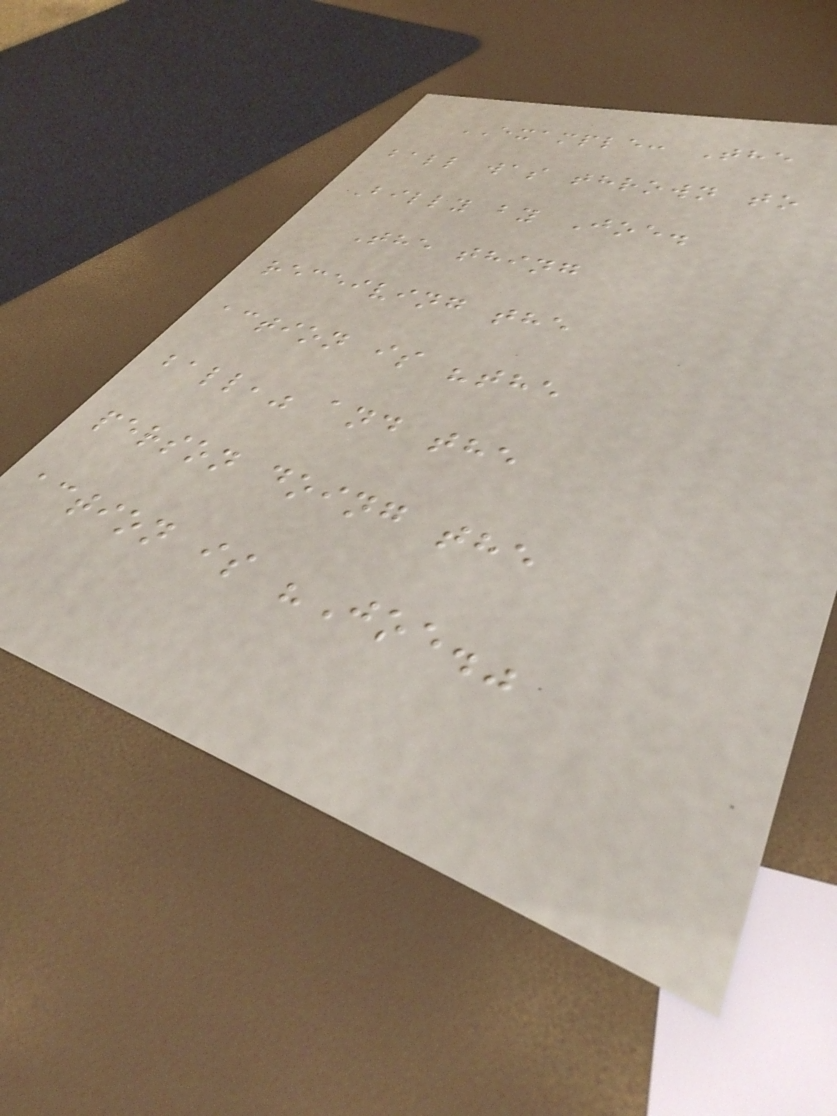EXAMPLE: The
ball was thrown to
Billy by Joe.
The thing
receiving the
action is "the
ball," and the
person doing the
action is "Joe."
